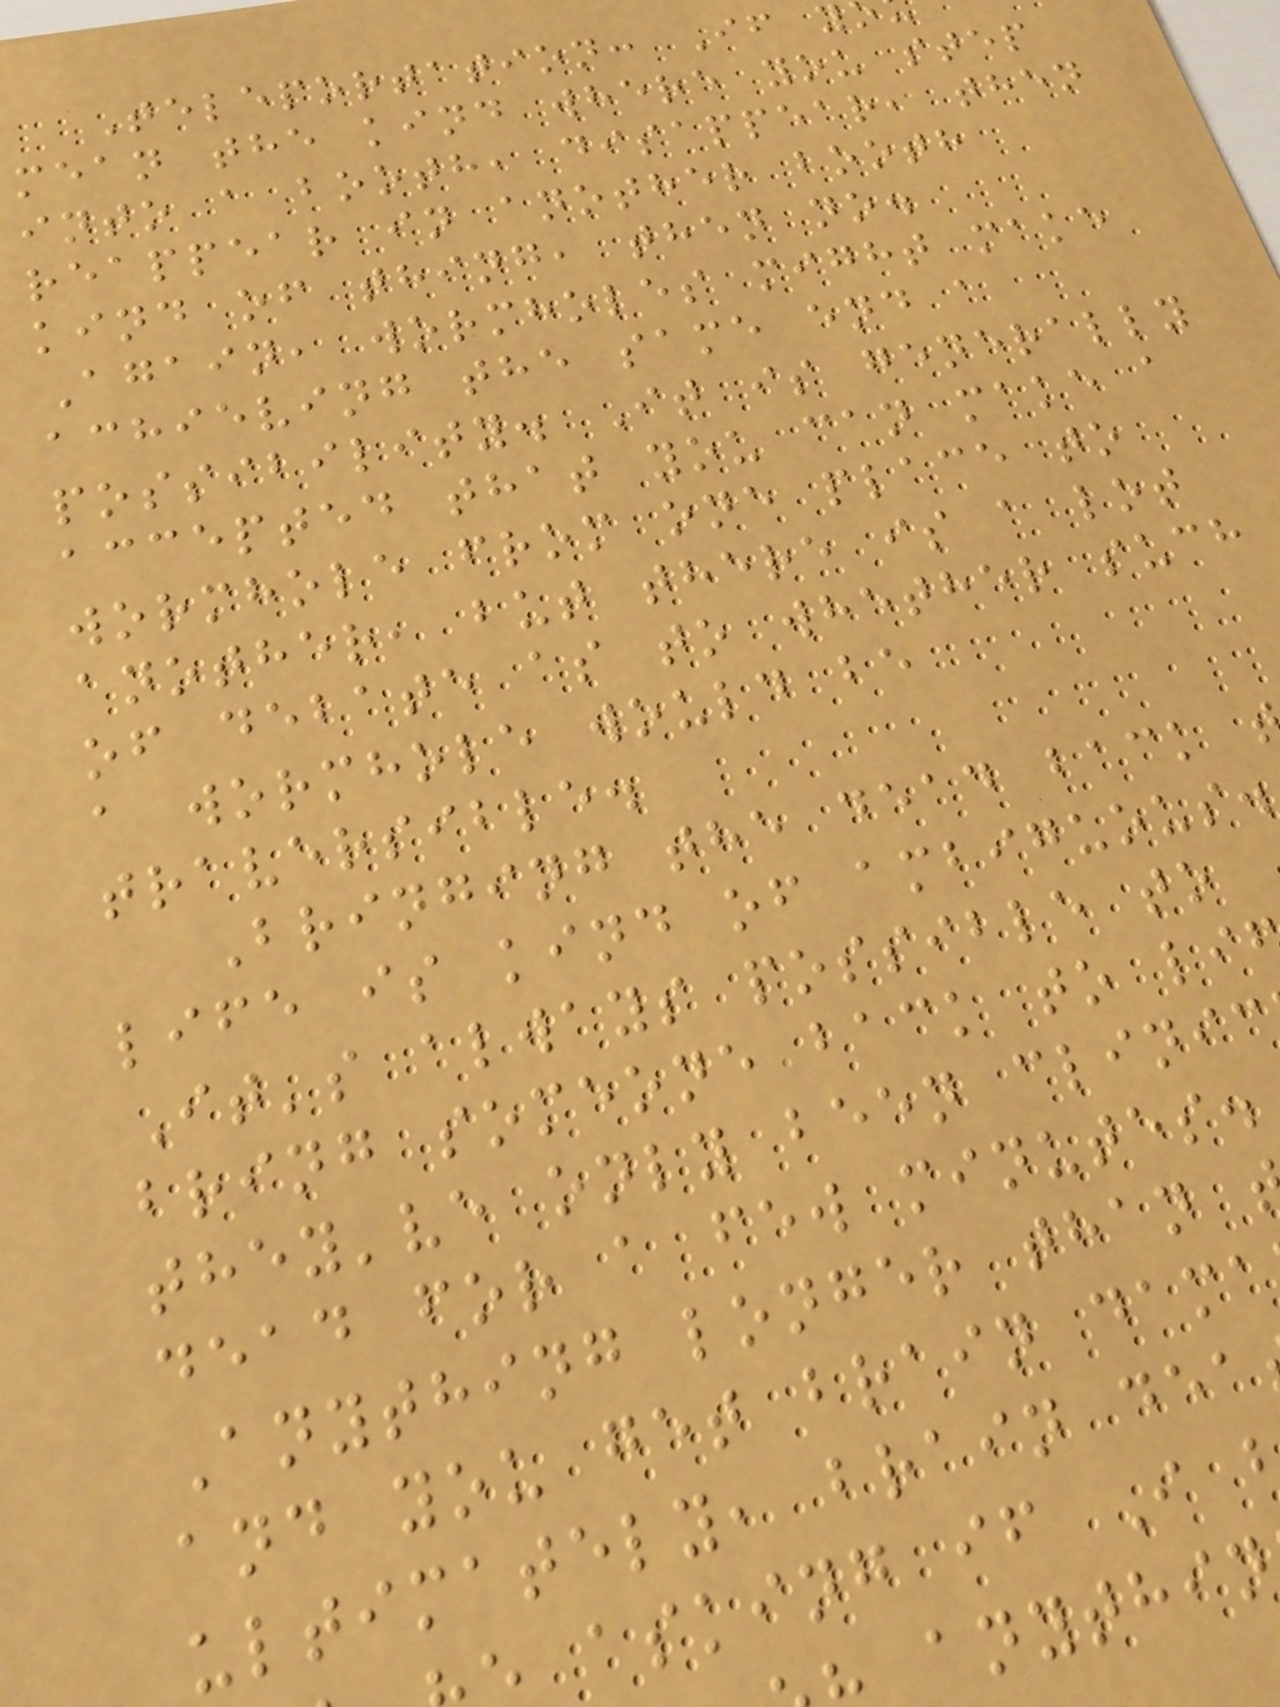Teleportation: If y
mean the kind where you step
into a booth, disappear, then
reappear in another booth
kind of thing, then no.
Again, wormholes might make
achieving the same end a
possibility. It is generally
accepted that you can make a
wormhole from one place to
another, but there is a lot
of debate as to whether such
a wormhole would be
traversible.
Bringing the dead back
life is kind of ambiguous.
It's always possible to
bring someone back to li
they've only been clinic
dead for a few minutes.
Anything longer than
and you get brain dama
ultimately, brain dea
asking if I
anythin
